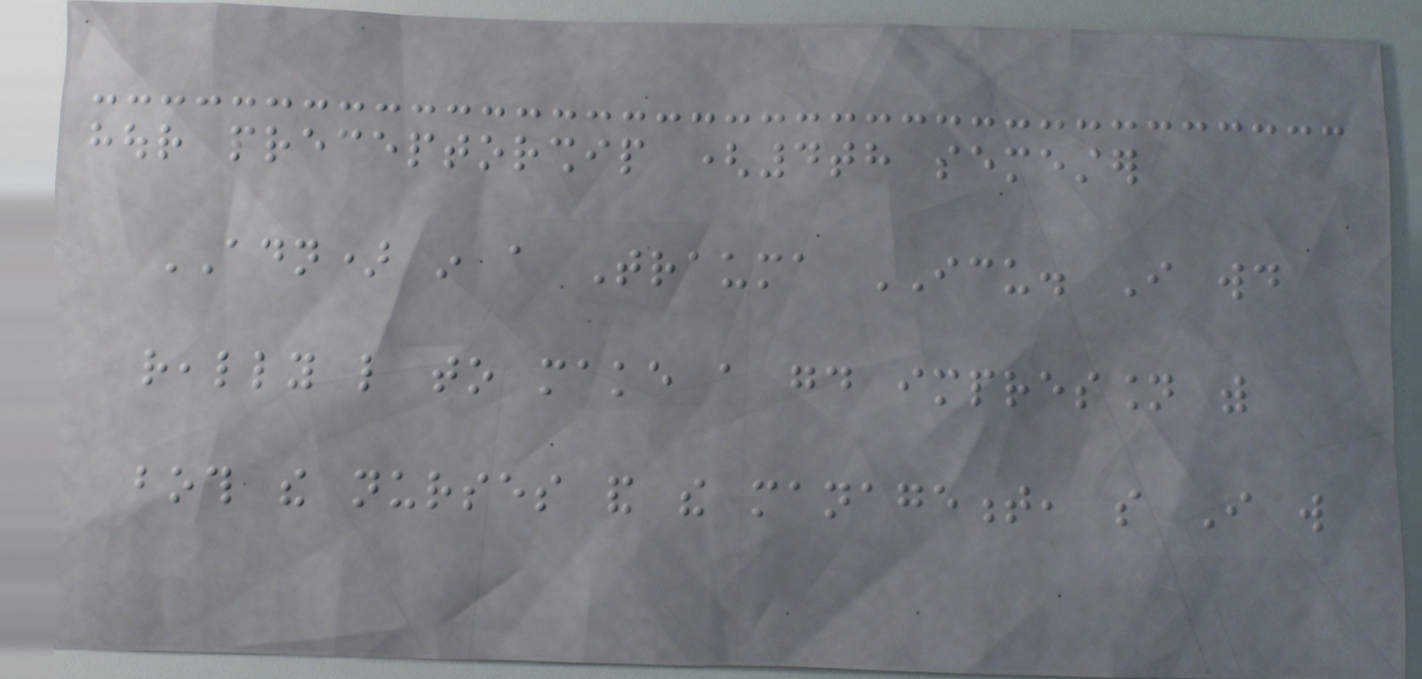hour preceptorship (4th semester
ADN) in a Trauma ICU. I would
really like to make a good impression with
both the nurses and the management, so I will
